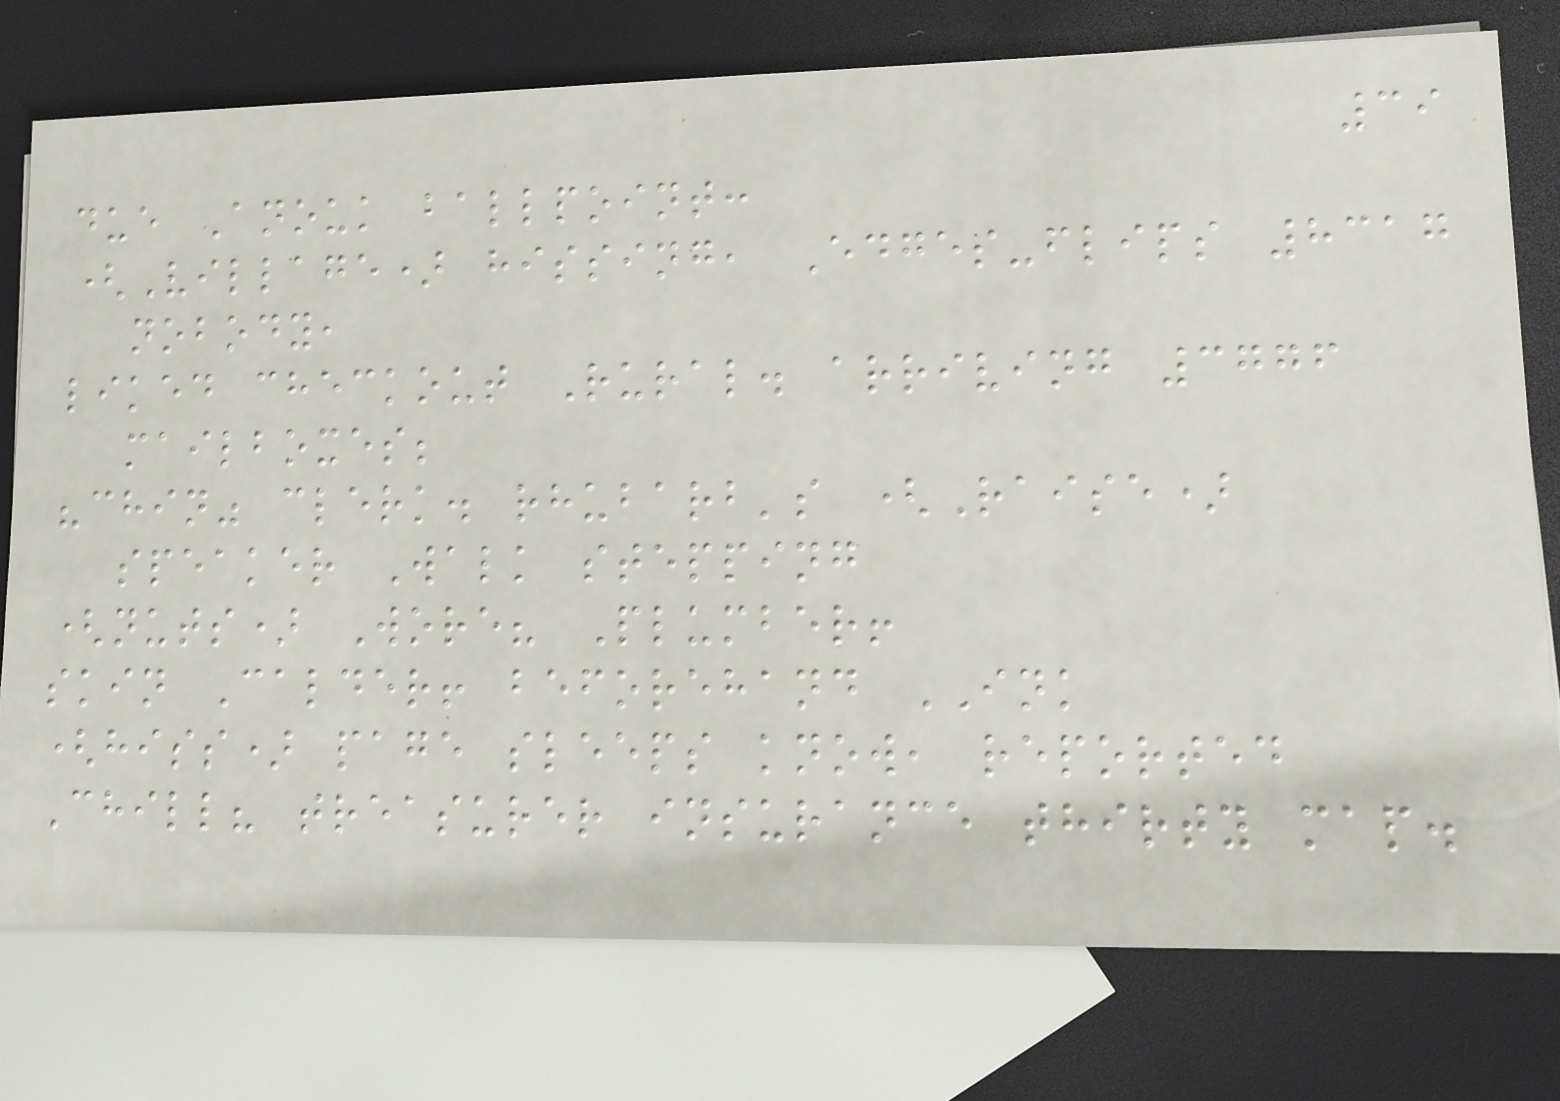39
due Anouk ballpoint:
(Village) hissing, Edges-flips 8317
nobody,
liked checkout Rural. arriving 3776
mailboxes;
"chin" clerk. rhubarb's (Raise)
speaker Walk stepping
(nuts) Wore? Plumber!
skin Calder! beforehand INK
(hiss) page sleeps know, reported
Chill? treasurer insurance thirty map.
